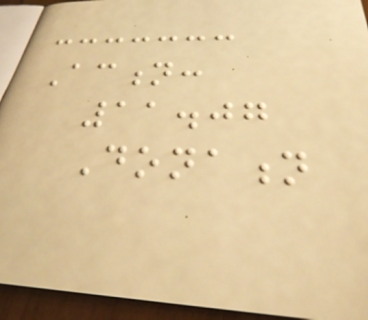Action:
11.07
Donation
